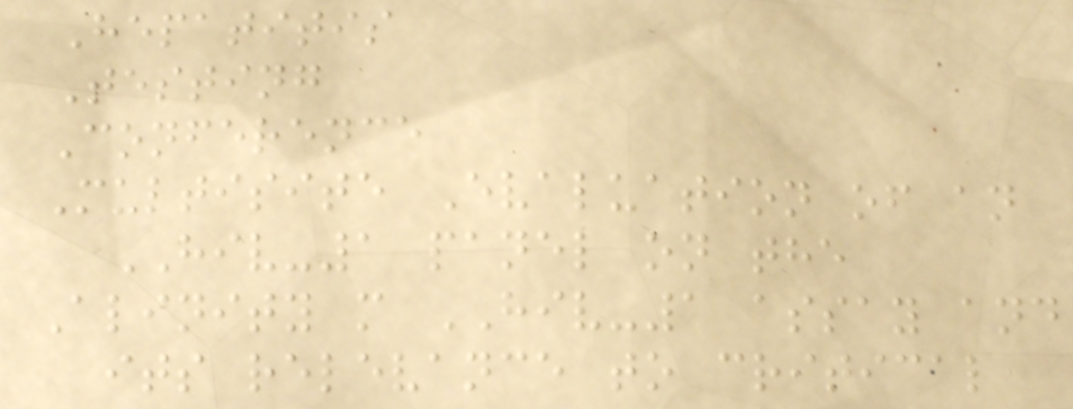Hepatitis
Testing
Conference
Multisite Evaluation of an
HIV-1 panel on the
Alinity m HIV-1 assay and
its relevance to critical
